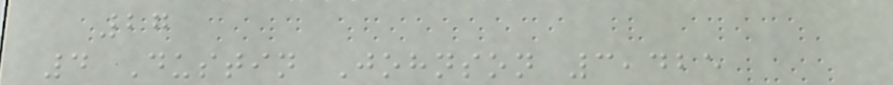27
4 Dustin Johnson 3,425
